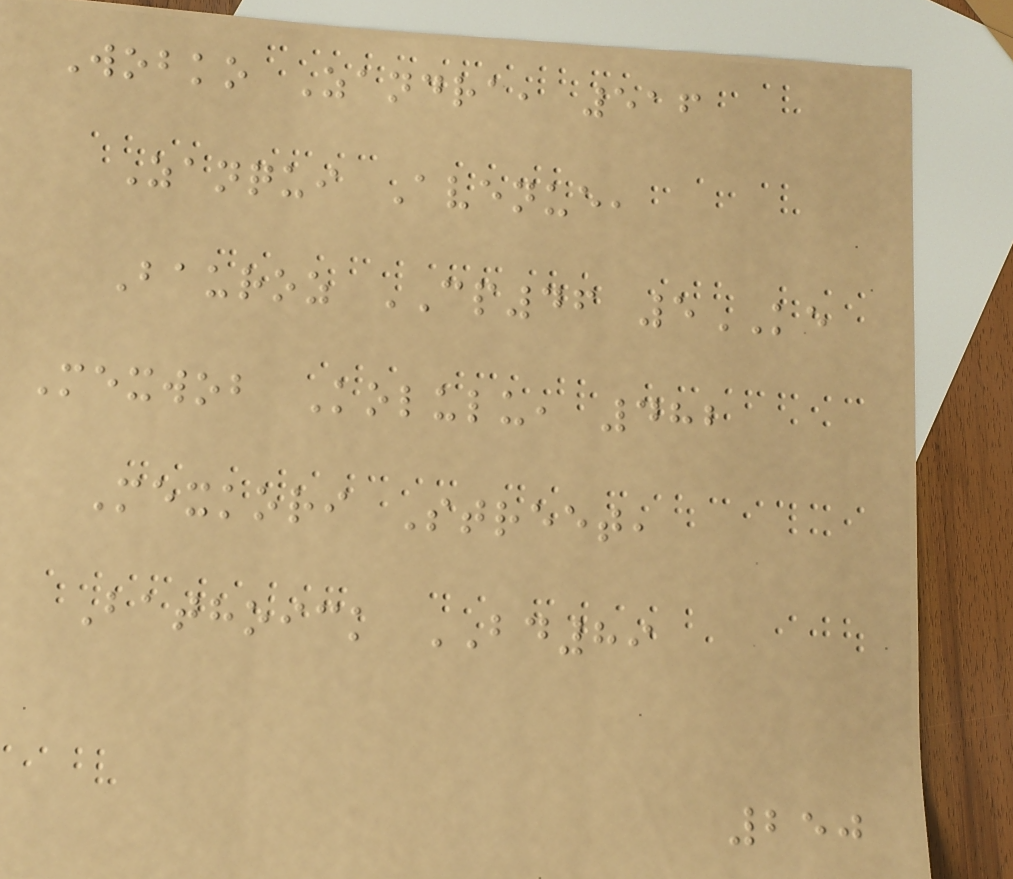Wobko Zandra, 516
Zanqui Avenue,
Bauroz CP46 5KE
Mexwob Kolulu, 482
Mexkori Street,
Bathoick BD89
250
